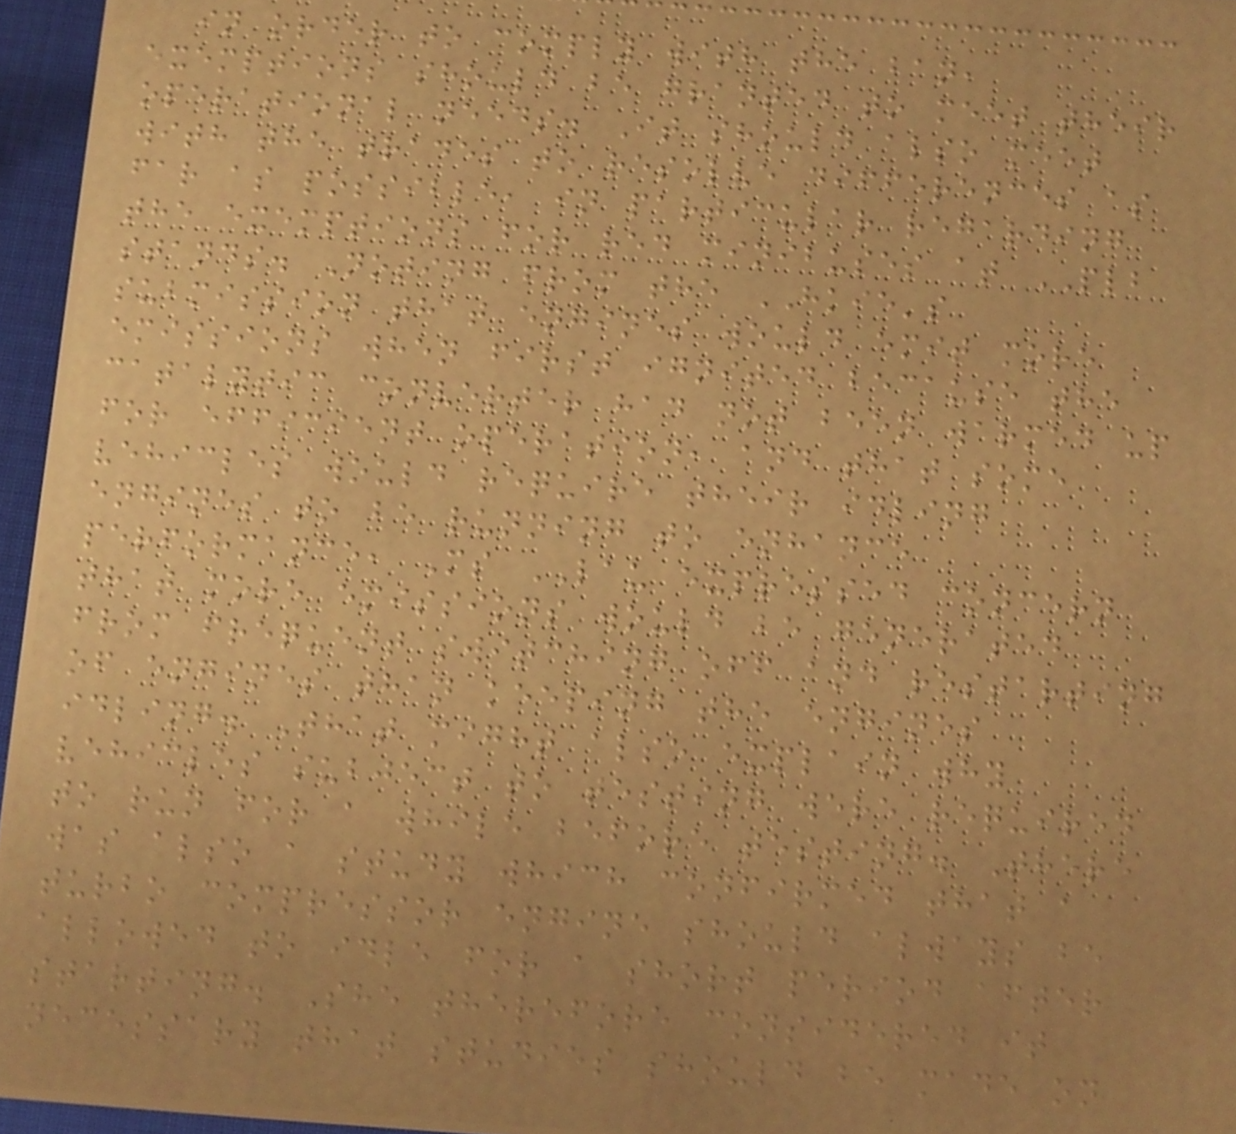in order to comply with the ban,
exemptions should be granted to meet their
operational needs. It should also meet
with the trades to resolve differences as
far as possible, in particular regarding
the exemptions for red minibuses at PLB
stands. Noting from the HKIE's
submission that engines would emit more
emissions when first ignited because the
catalytic converter had not been warmed up
for efficient operation, and that some
vehicles would require their idling
engines to be running to enhance
performance, Ms LAU expressed concern
that more emissions would be generated
from frequent switching off and restarting
of engines than keeping the engines
idling. That might also explain why
vehicles subject to testing were required
to run for a while before testing. There
was also a study which confirmed that a
turbo compressor engine should always be
allowed to idle for a short period after
starting. She therefore considered it
necessary that studies should be made on
